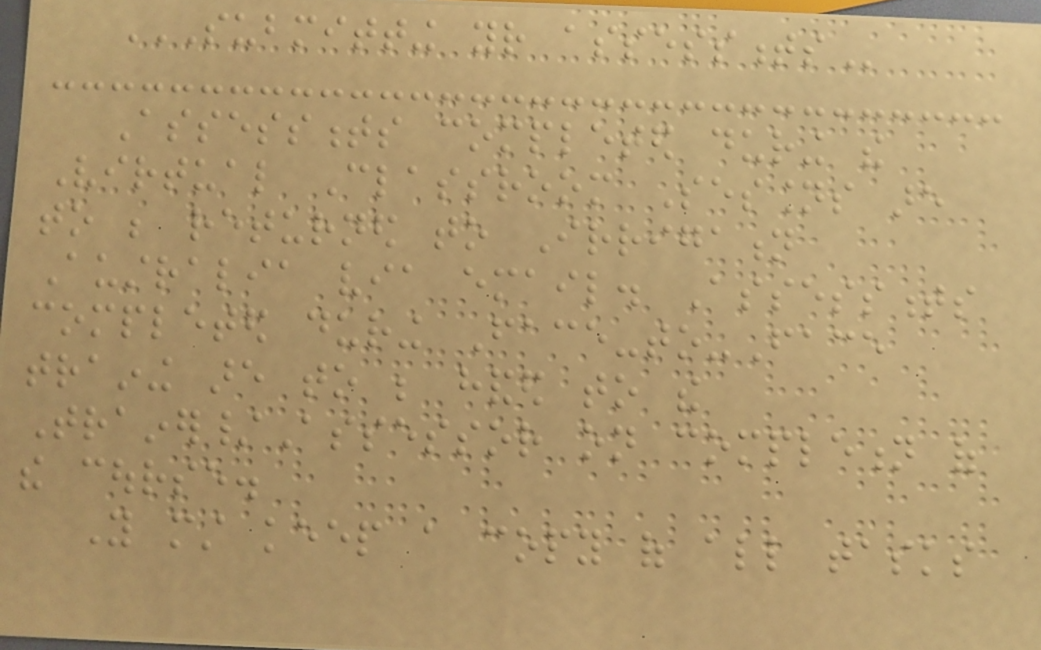SUBMITTING YOUR ASSESSMENTS
Assessments completed during the
Virtual Classroom Sessions are
to be returned to Irrigation
Australia via email. Assessments
completed during Face-to-Face
training are to be handed to the
Trainer/Assessor on completion of
the course.
You must keep a copy of all tasks
